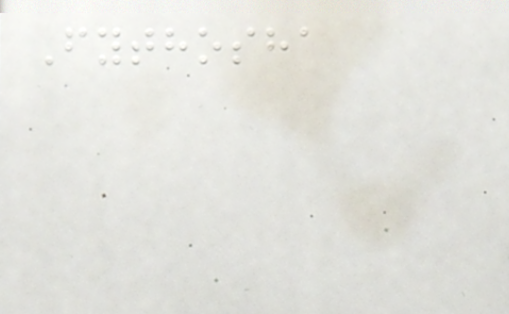Fythosha
